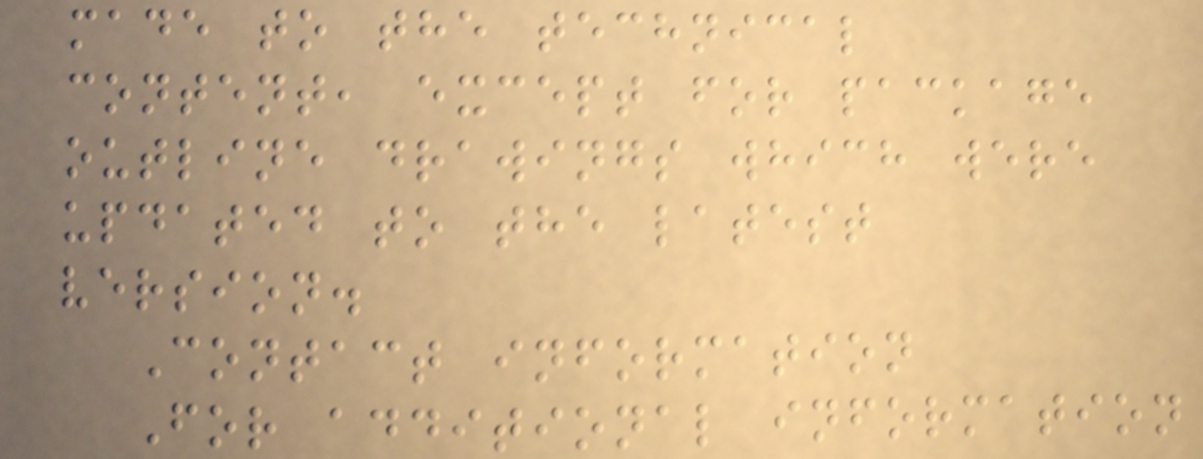made to the technical
content, except for package
outline drawings which were
updated to the latest
version.
Contact information
For additional information
